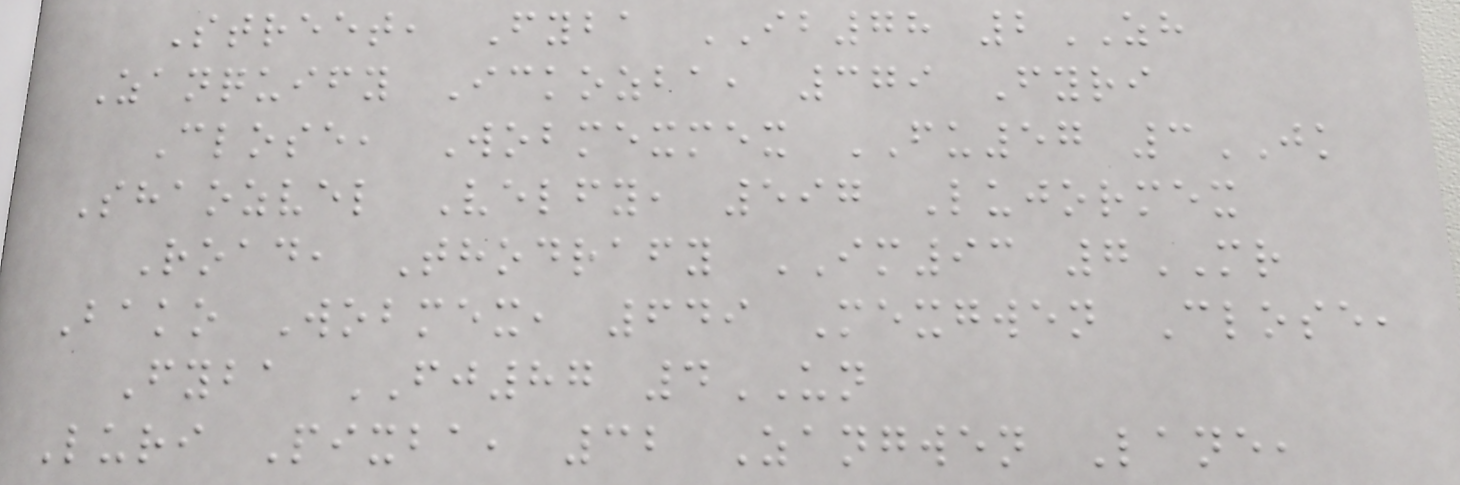Street, Fyba IB78 2ZH
Zanquify Ickozba, 379 Fyri
Close, Wobmexmex FU57 3JK
Shaozvel Velfy, 597 Lujormex
Road, Thodrafy IM93 7MR
Bako Wobmex, 649 Mexgwen Close,
Fyba FJ87 4UN
Luri Pixba, 32 Zangwen Lane,
